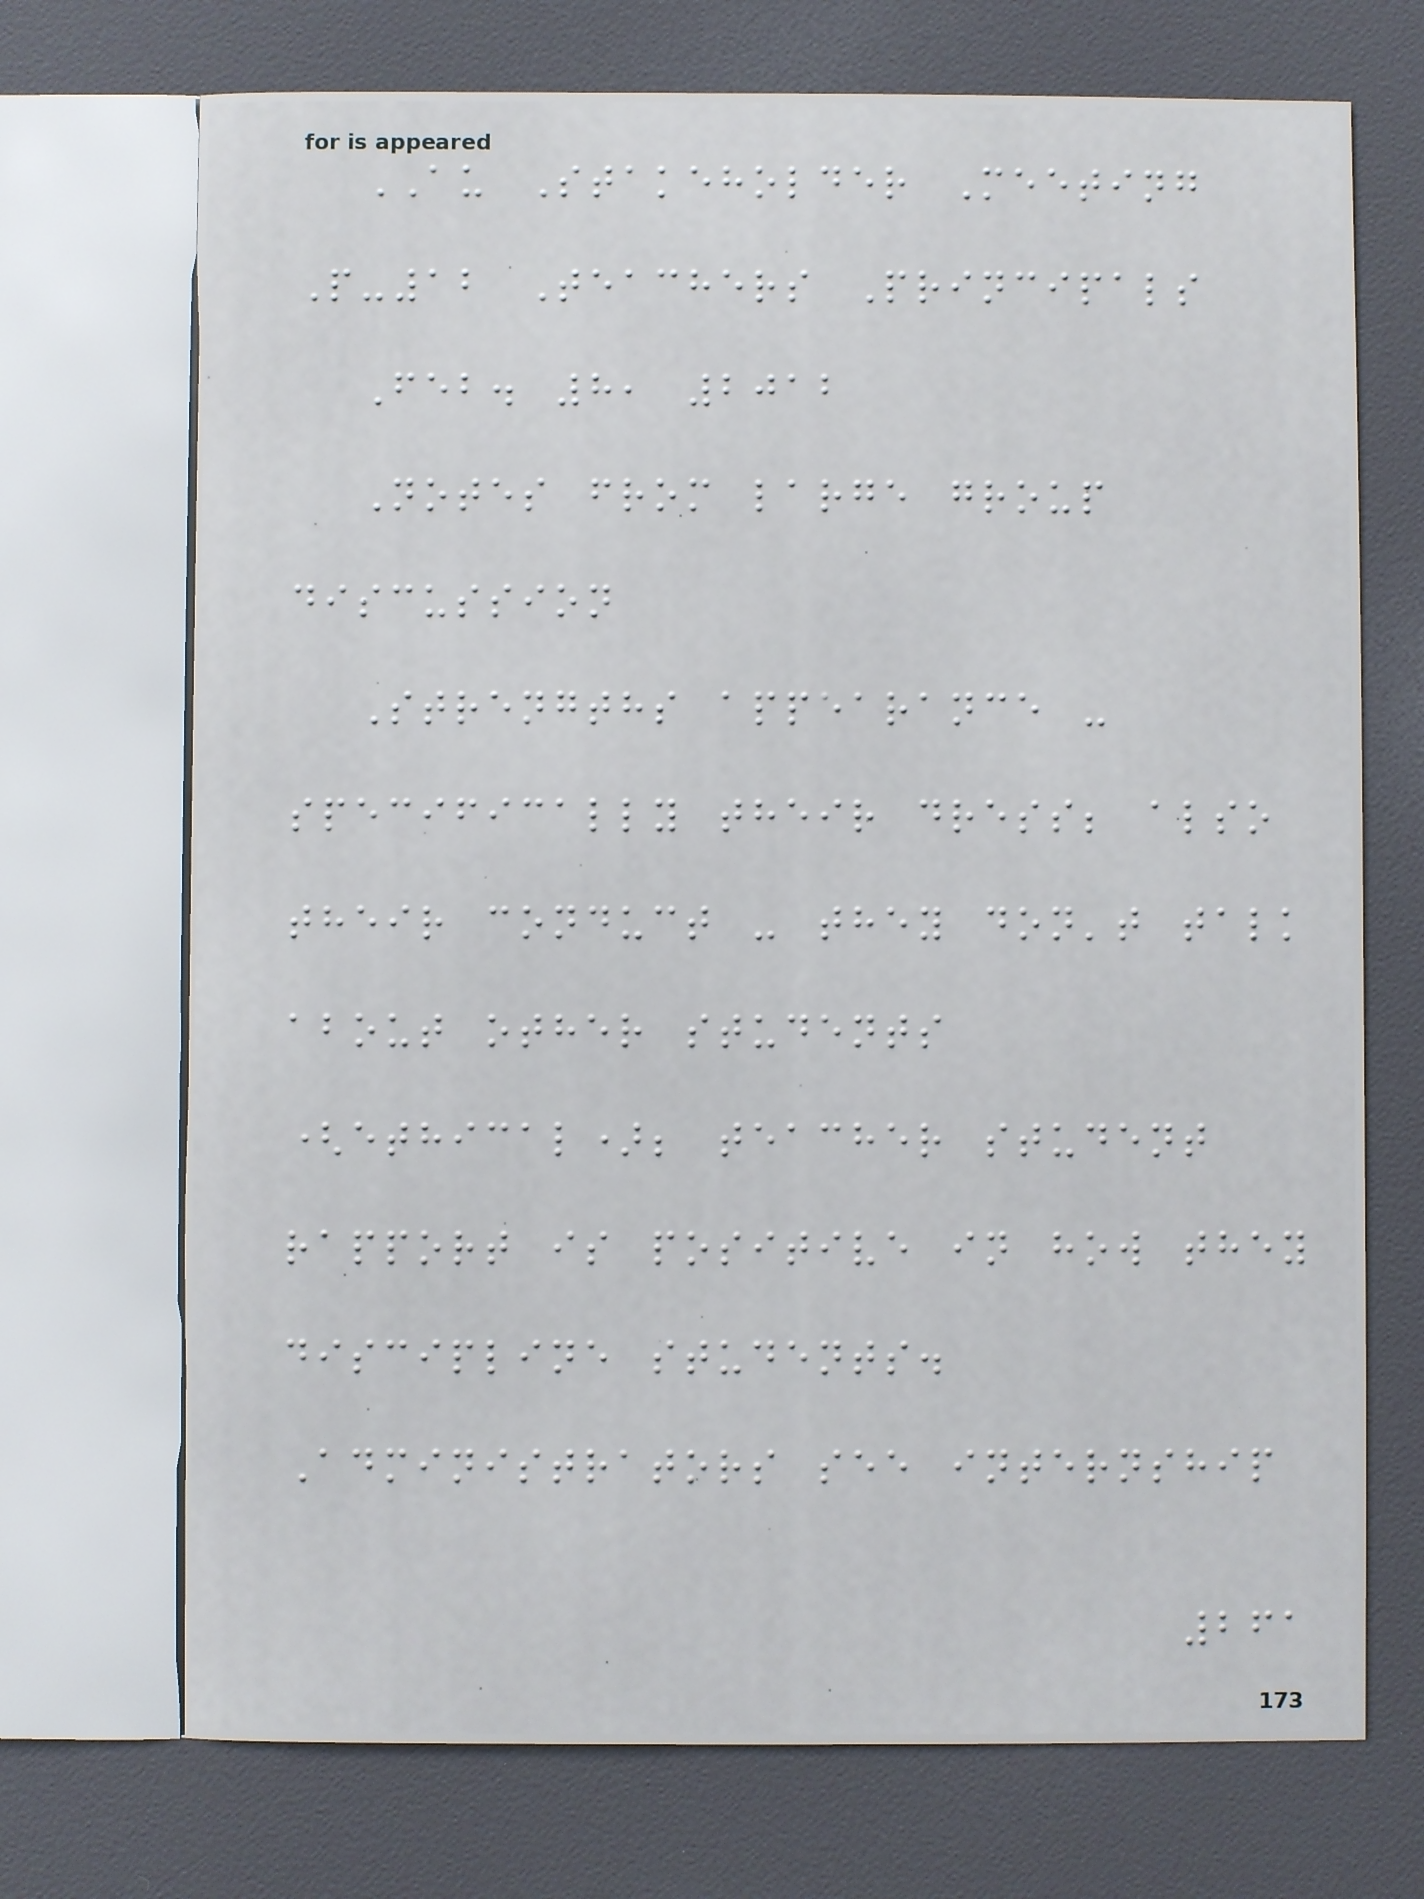AU Stakeholder Meeting
P-12 Teachers Principals
Feb. 8, 2012
Notes from large group
discussion
Strengths appearance -
specifically their dress; also
their conduct - they don't talk
about other students
(ethical); teacher student
rapport is positive in how they
discipline students.
Administrators see internship
261
